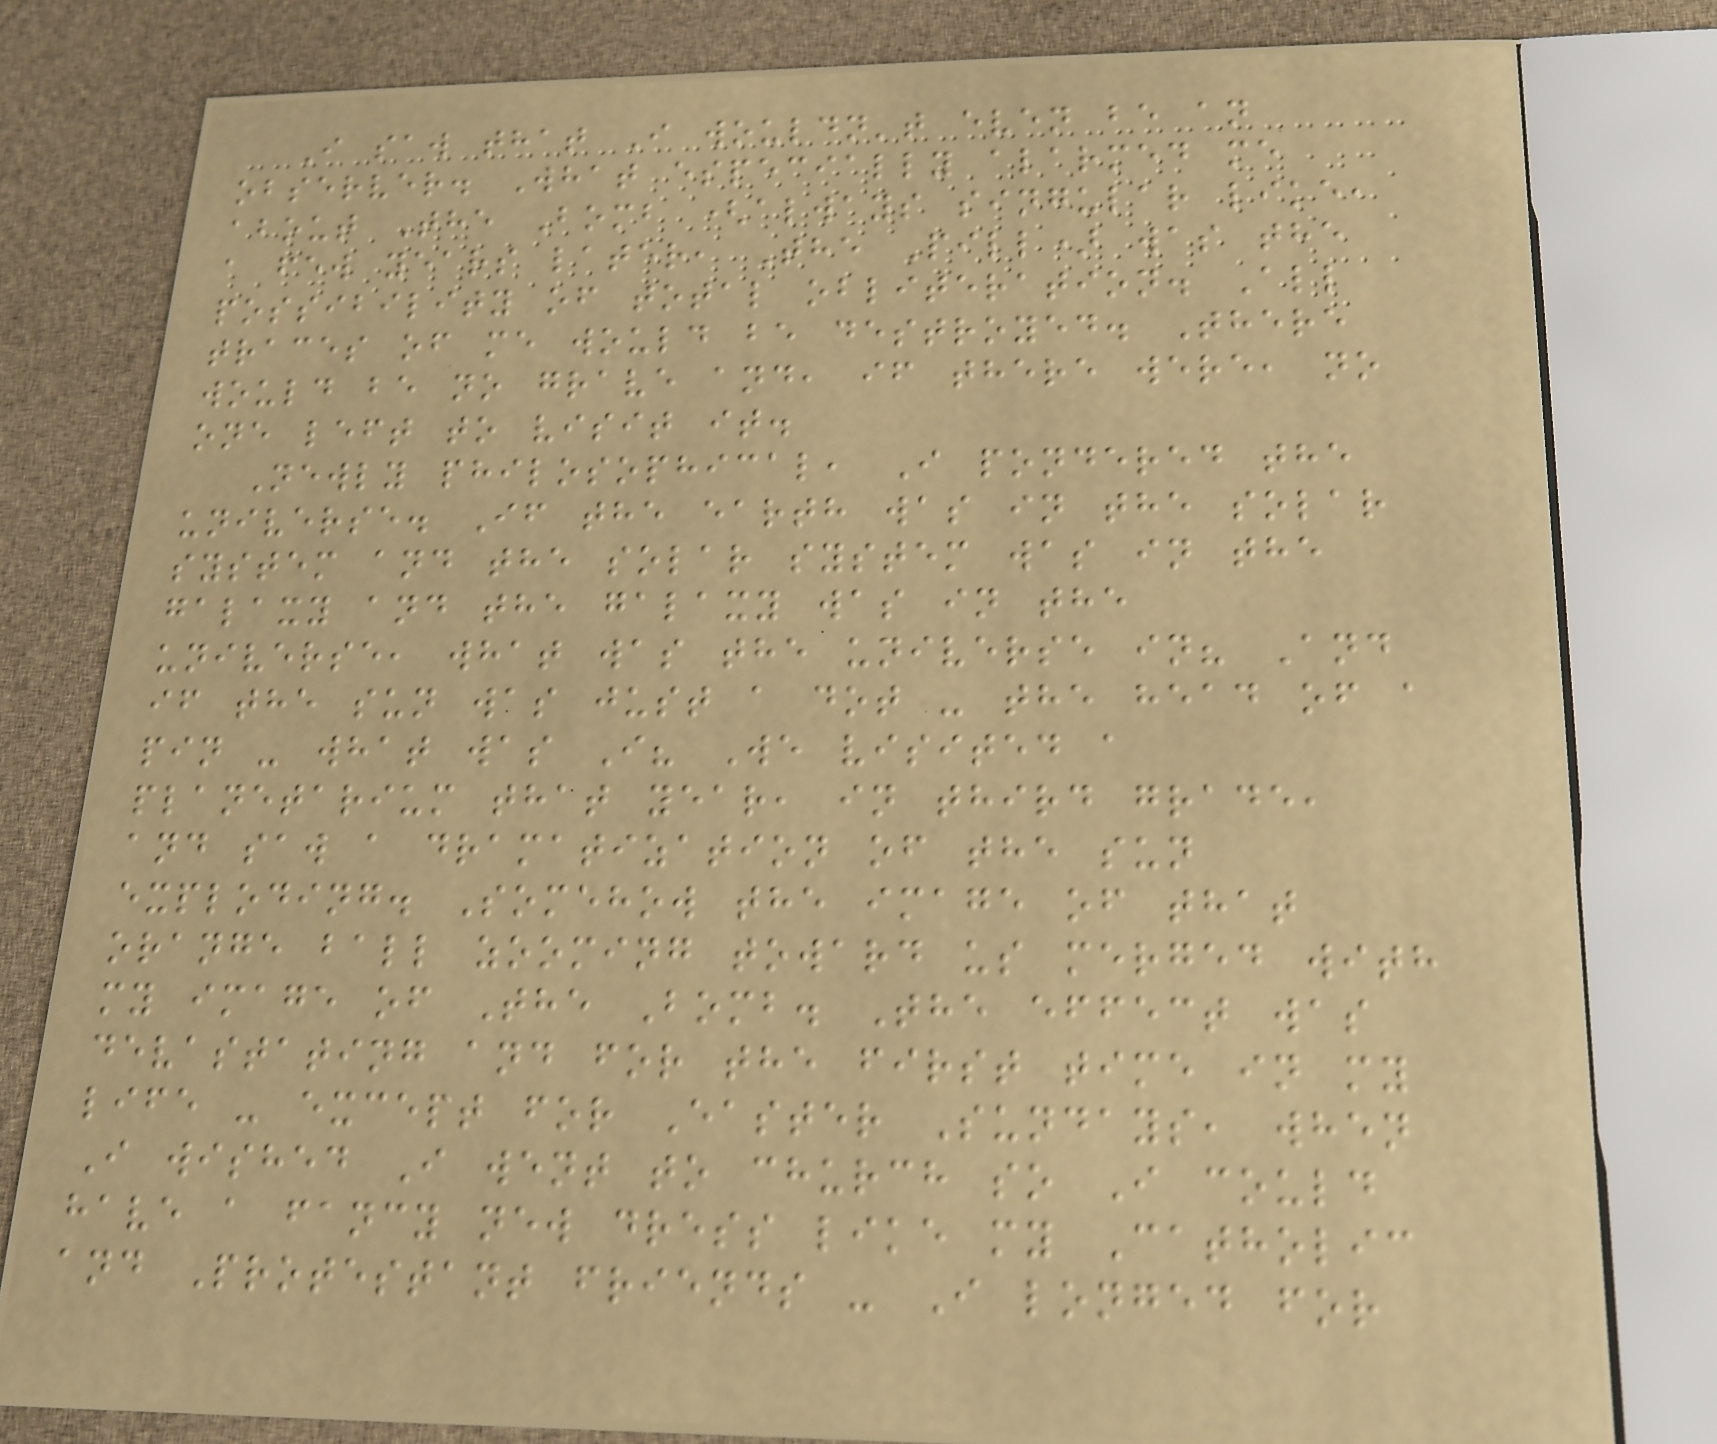I saw that I wouldn't even be an
observer. What especially alarmed me
about The Bomb (always singular like,
a few years later, The Pill) was the
possibility of total obliteration. All
traces of me would be destroyed. There
would be no grave and, if there were, no
one left to visit it.
Newly philosophical, I pondered the
universe. If the earth was in the solar
system and the solar system was in the
galaxy and the galaxy was in the
universe, what was the universe in? And
if the sun was just a dot - the head of a
pin - what was I? We visited a
planetarium that year, in third grade,
and saw a dramatization of the sun
exploding. Somehow the image of that
orange ball zooming toward us merged with
my image of The Bomb. The effect was
devastating and for the first time in my
life - except for Easter Sundays, when
I wished I went to church so I could
have a fancy new dress like my Catholic
and Protestant friends - I longed for
